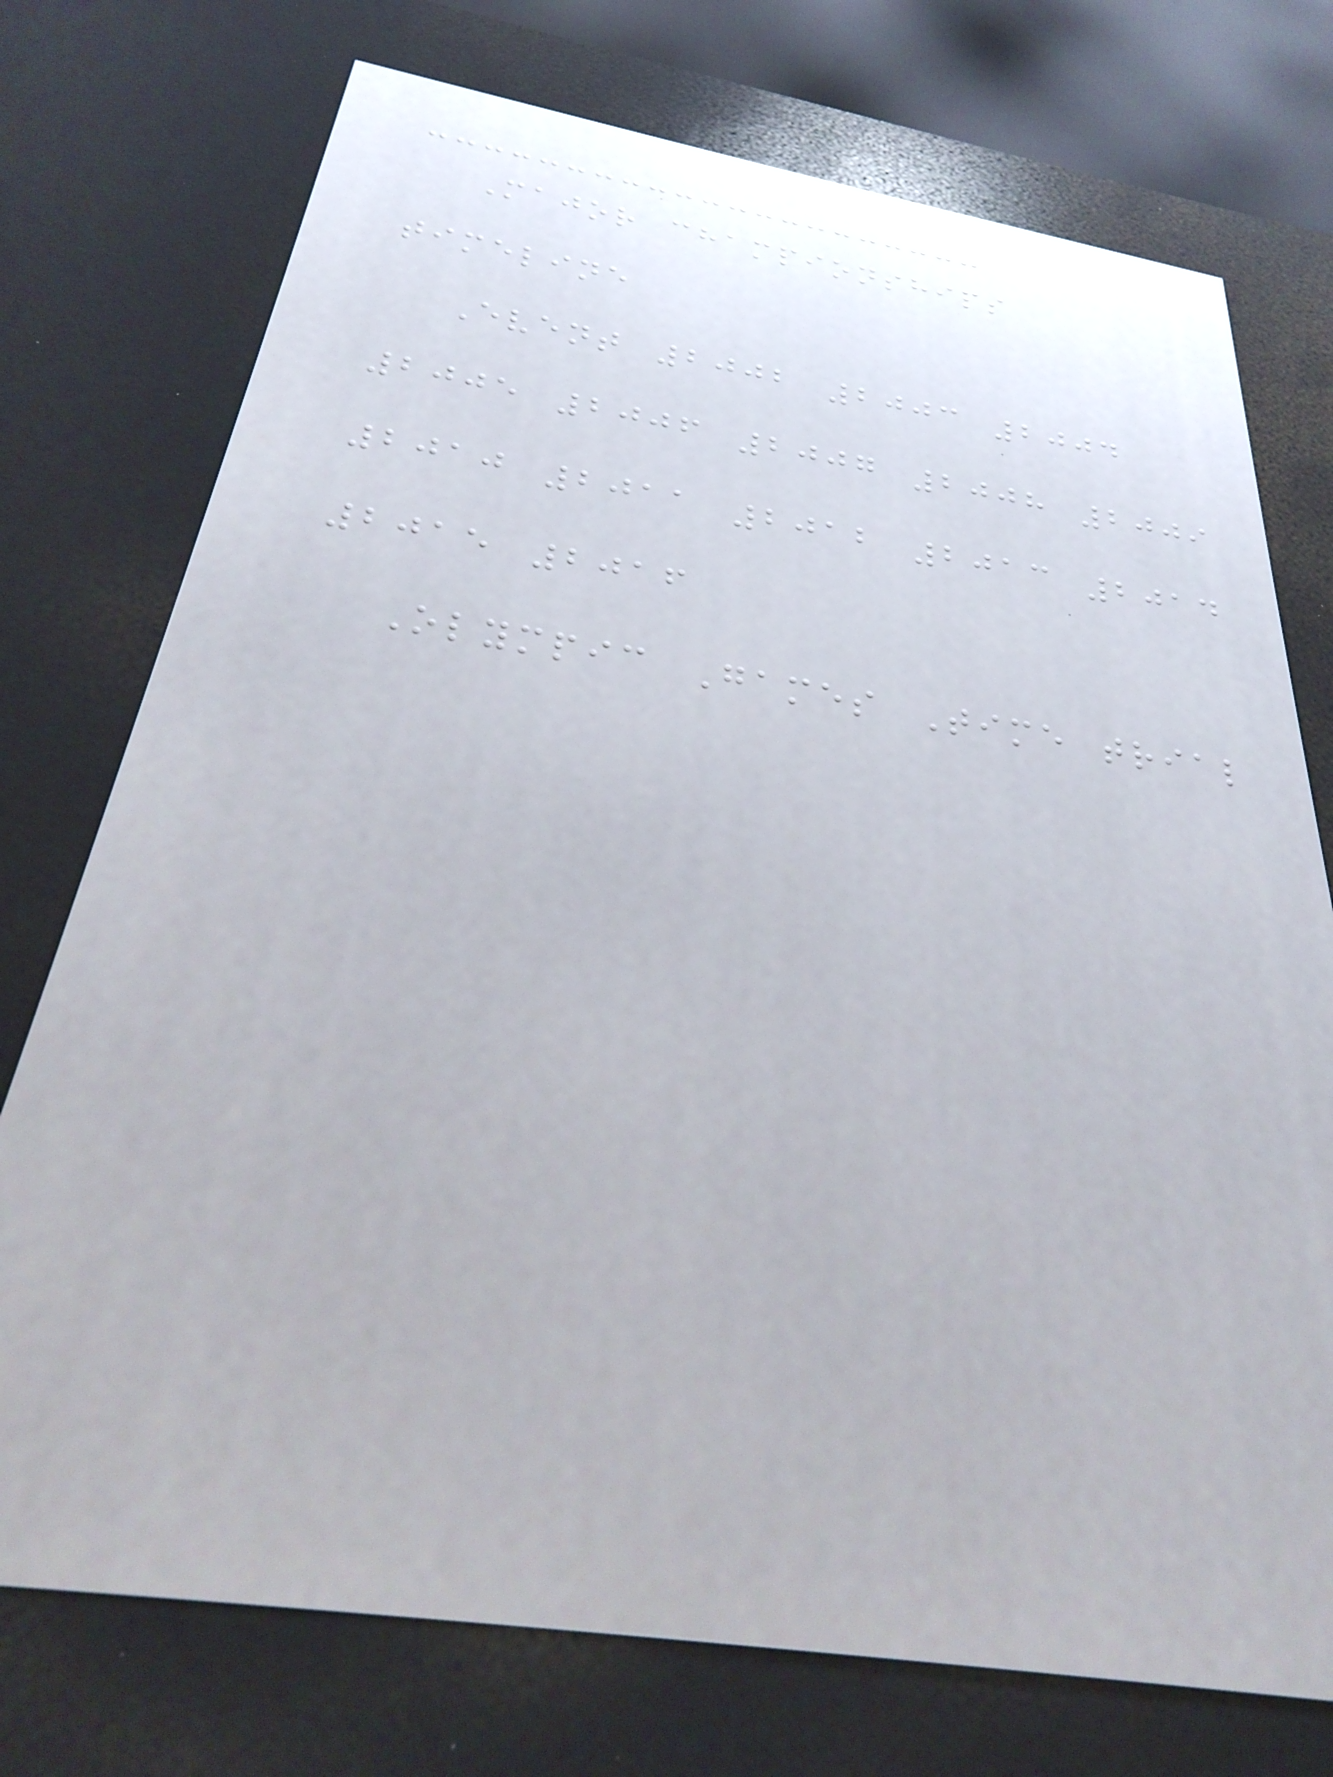Major championships
timeline
Event 2002 2003 2004
2005 2006 2007 2008 2009
2010 2011 2012 2013 2014
2015 2016
Olympic Games Time trial
